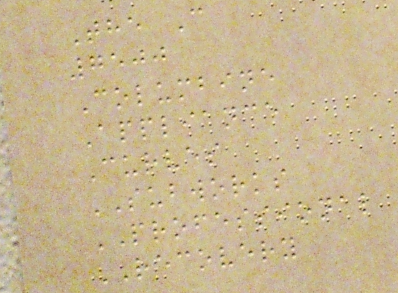The C
7500
Columbine
Appliance
Curves
SUBWORKS
PROFESSIONAL
RECOVERY
